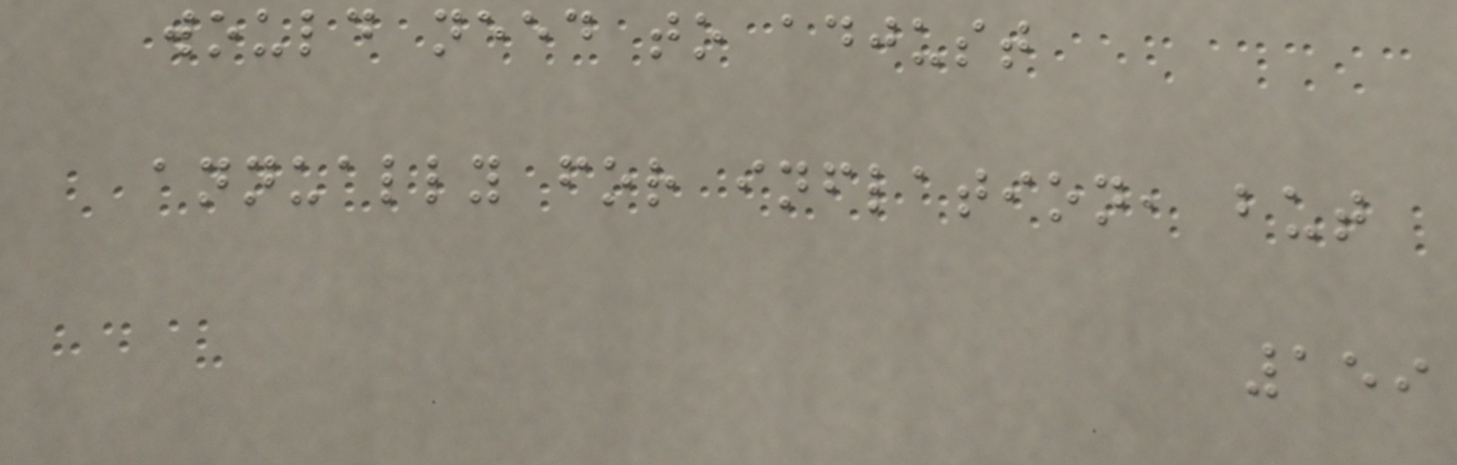would need to adjust
annually for inflation, but
159
